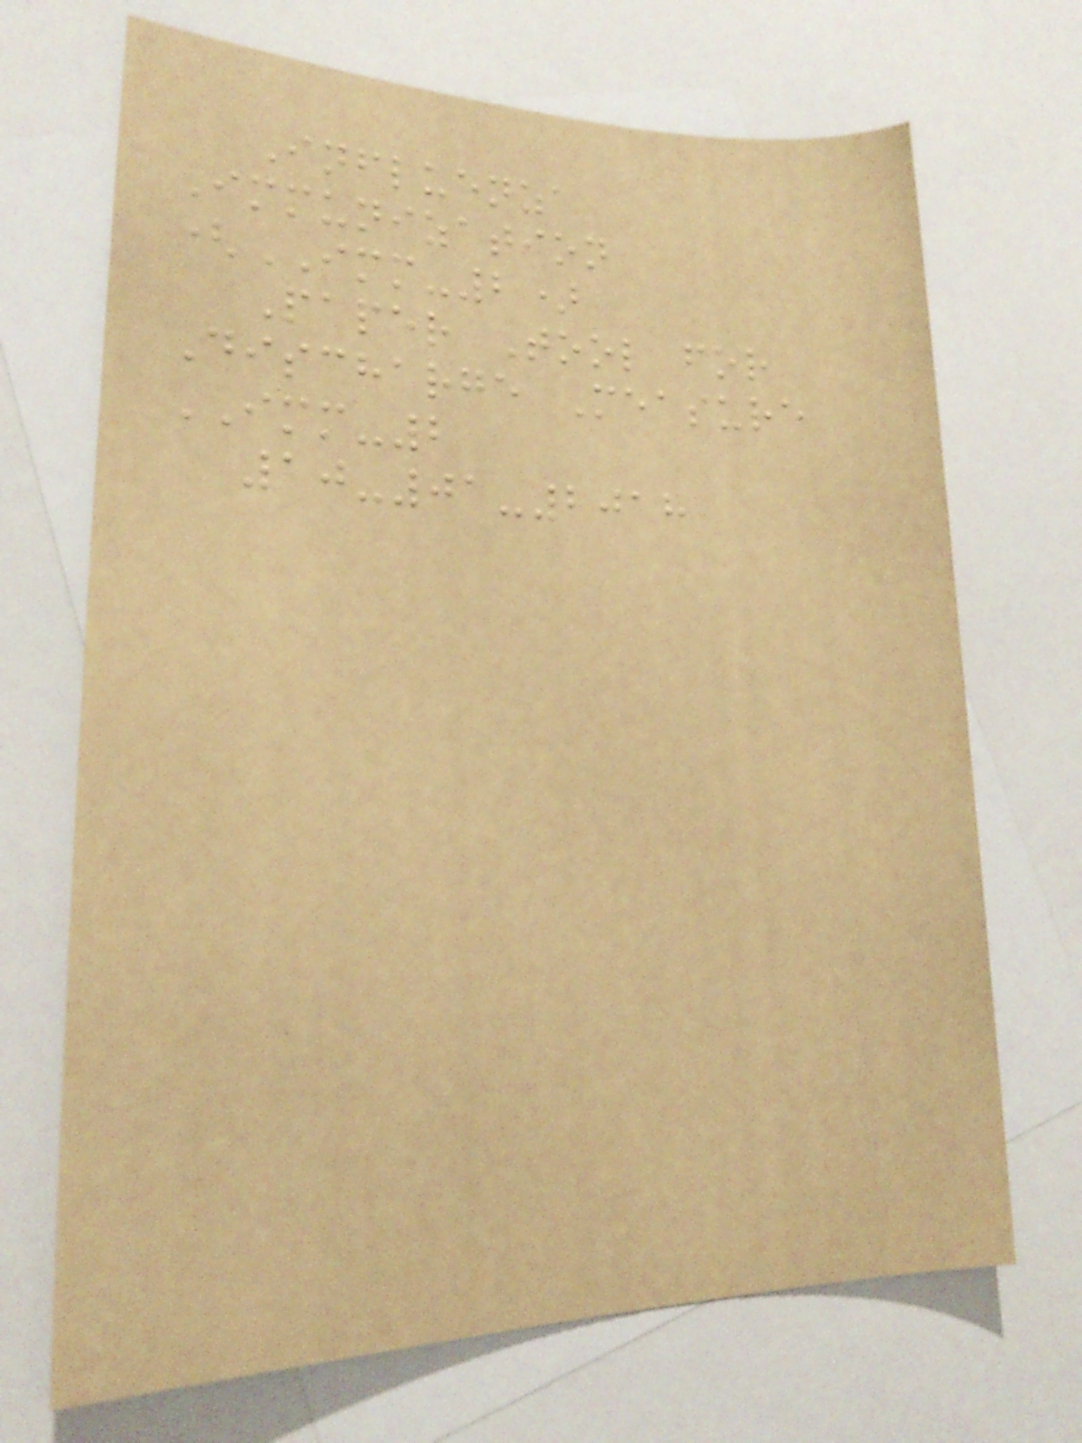Influenza
Immunization
(IMM-2)
Paper Tool for
Discharge Measure
IMM-2
10-01-2018
